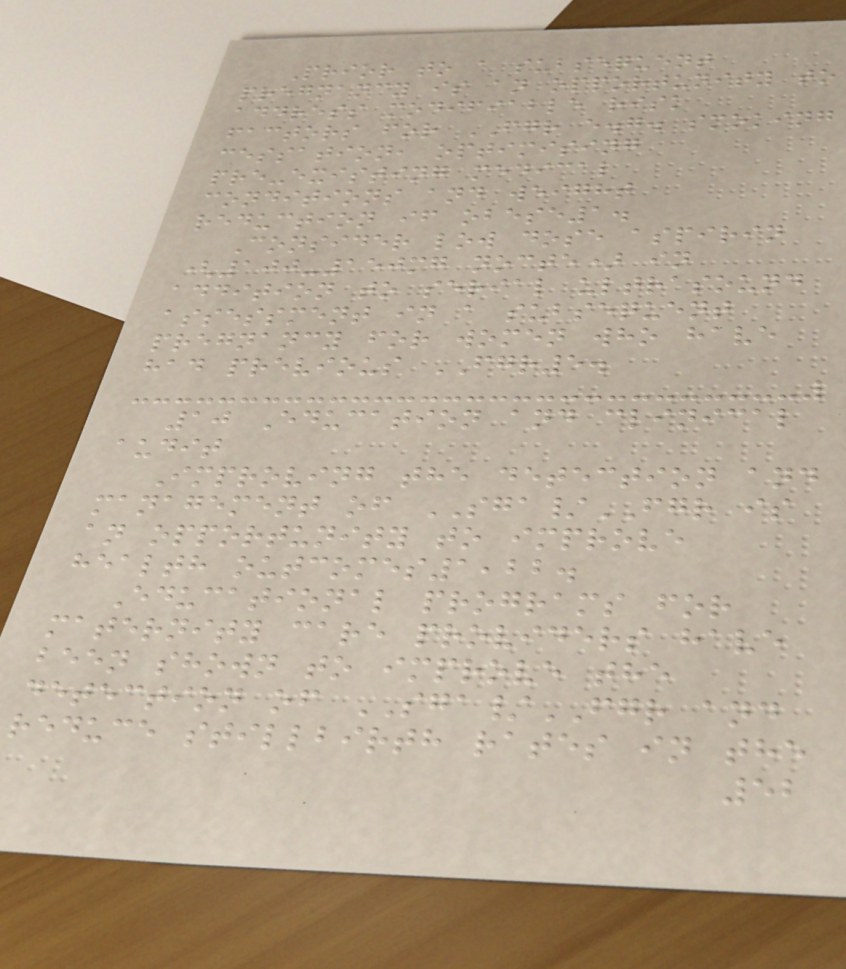Prior to a subsequent
pregnancy is an opportunity to
address modifiable risk
factors for FGR e.g. smoking
cessation, optimising
pre-existing medical
conditions and weight
reduction if obese1.
Consider low dose aspirin
(100-150mg nocte) in
addition to serial ultrasound
assessment in a subsequent
pregnancy for women who have
had previous FGR5.
10 Education and clinical
audit
Improving the detection and
management of SGA/FGR is
an opportunity to improve
health outcomes1,22.
Educational programs for
maternity care providers have
been shown to improve the
detection of SGA/FGR and
reduce stillbirth rates in the
52
